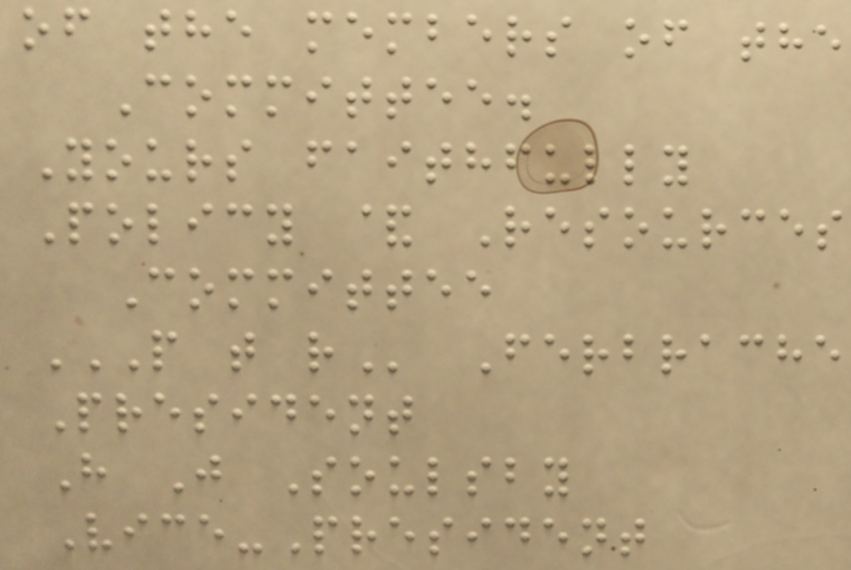of the members of the
Committee.
Yours faithfully
Policy & Resources
Committee
P T R Ferbrache
President
H J Soulsby
Vice-President
